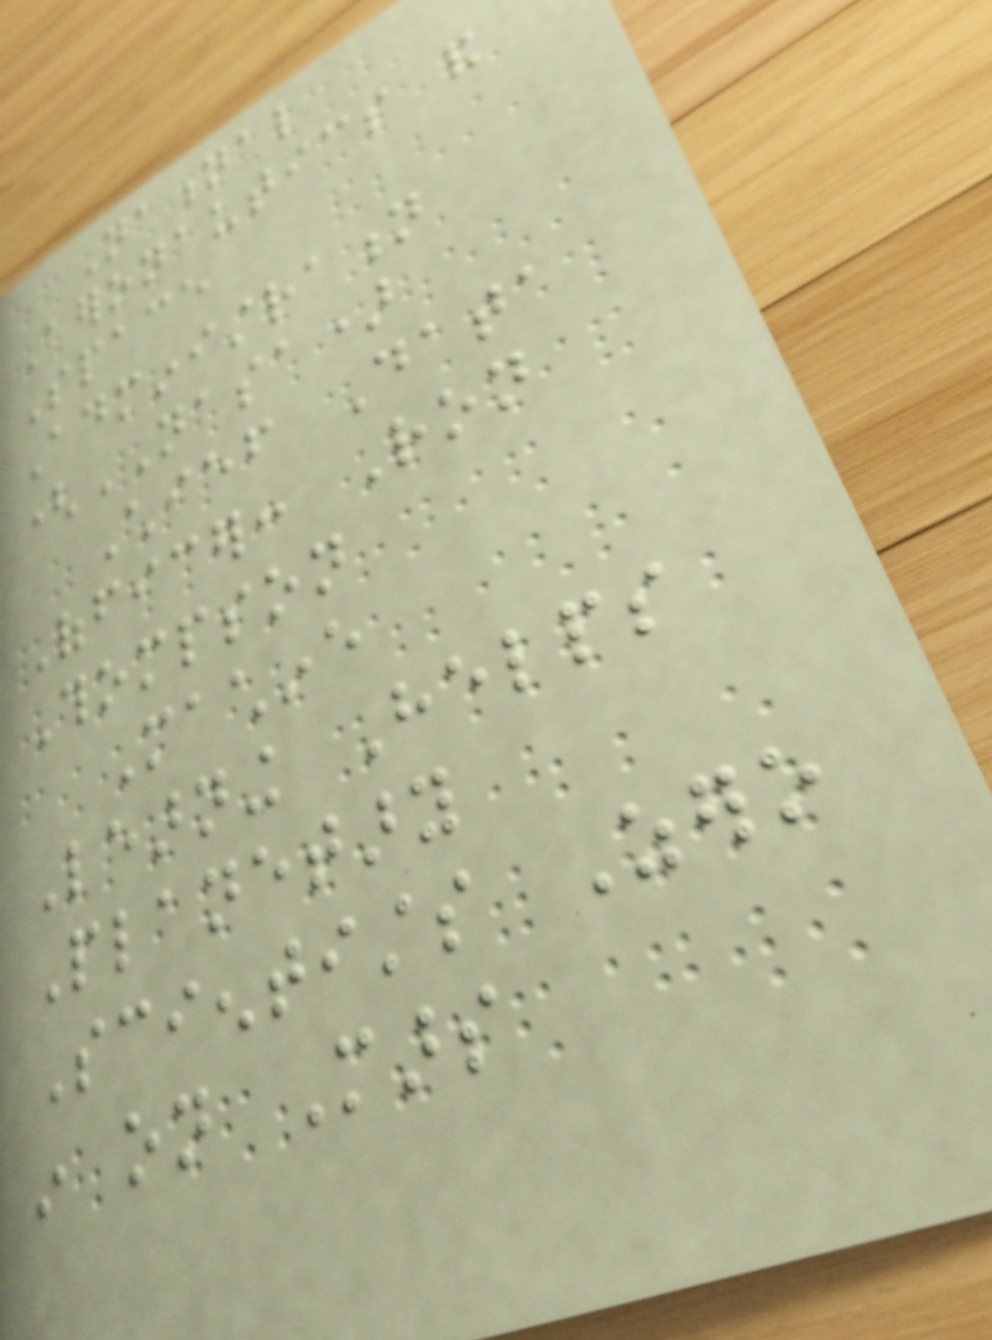National
Aeronautics and
Space
Administration
(NASA)
Chief Data
Officer: Ron
Thompson
Machine
Learning Helps
Planetary
Scientists Zero
in on Mars
